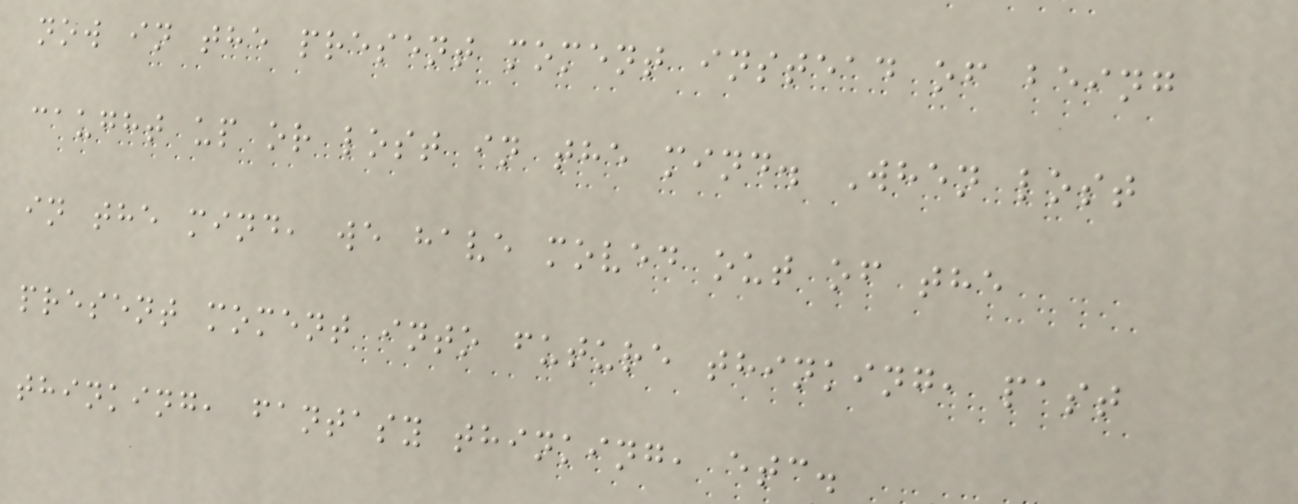now in the present moment instead of being
caught up or lost in the mind. When lost
in the mind, we have moved out of the
present moment into future thinking, past
thinking, fantasy thinking, etc.
